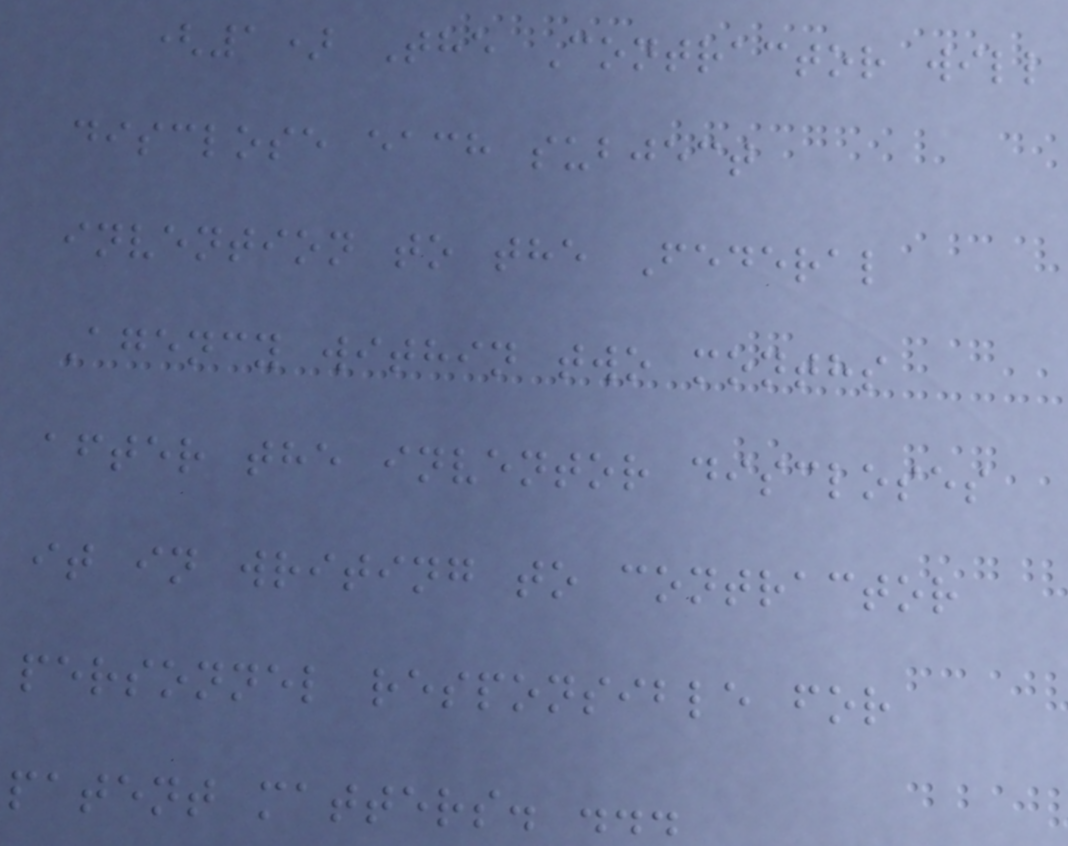(1) The Contractor will
disclose each subject
invention to the Federal
Agency within two months
after the inventor discloses
it in writing to contractor
personnel responsible for
patent matters. ...
